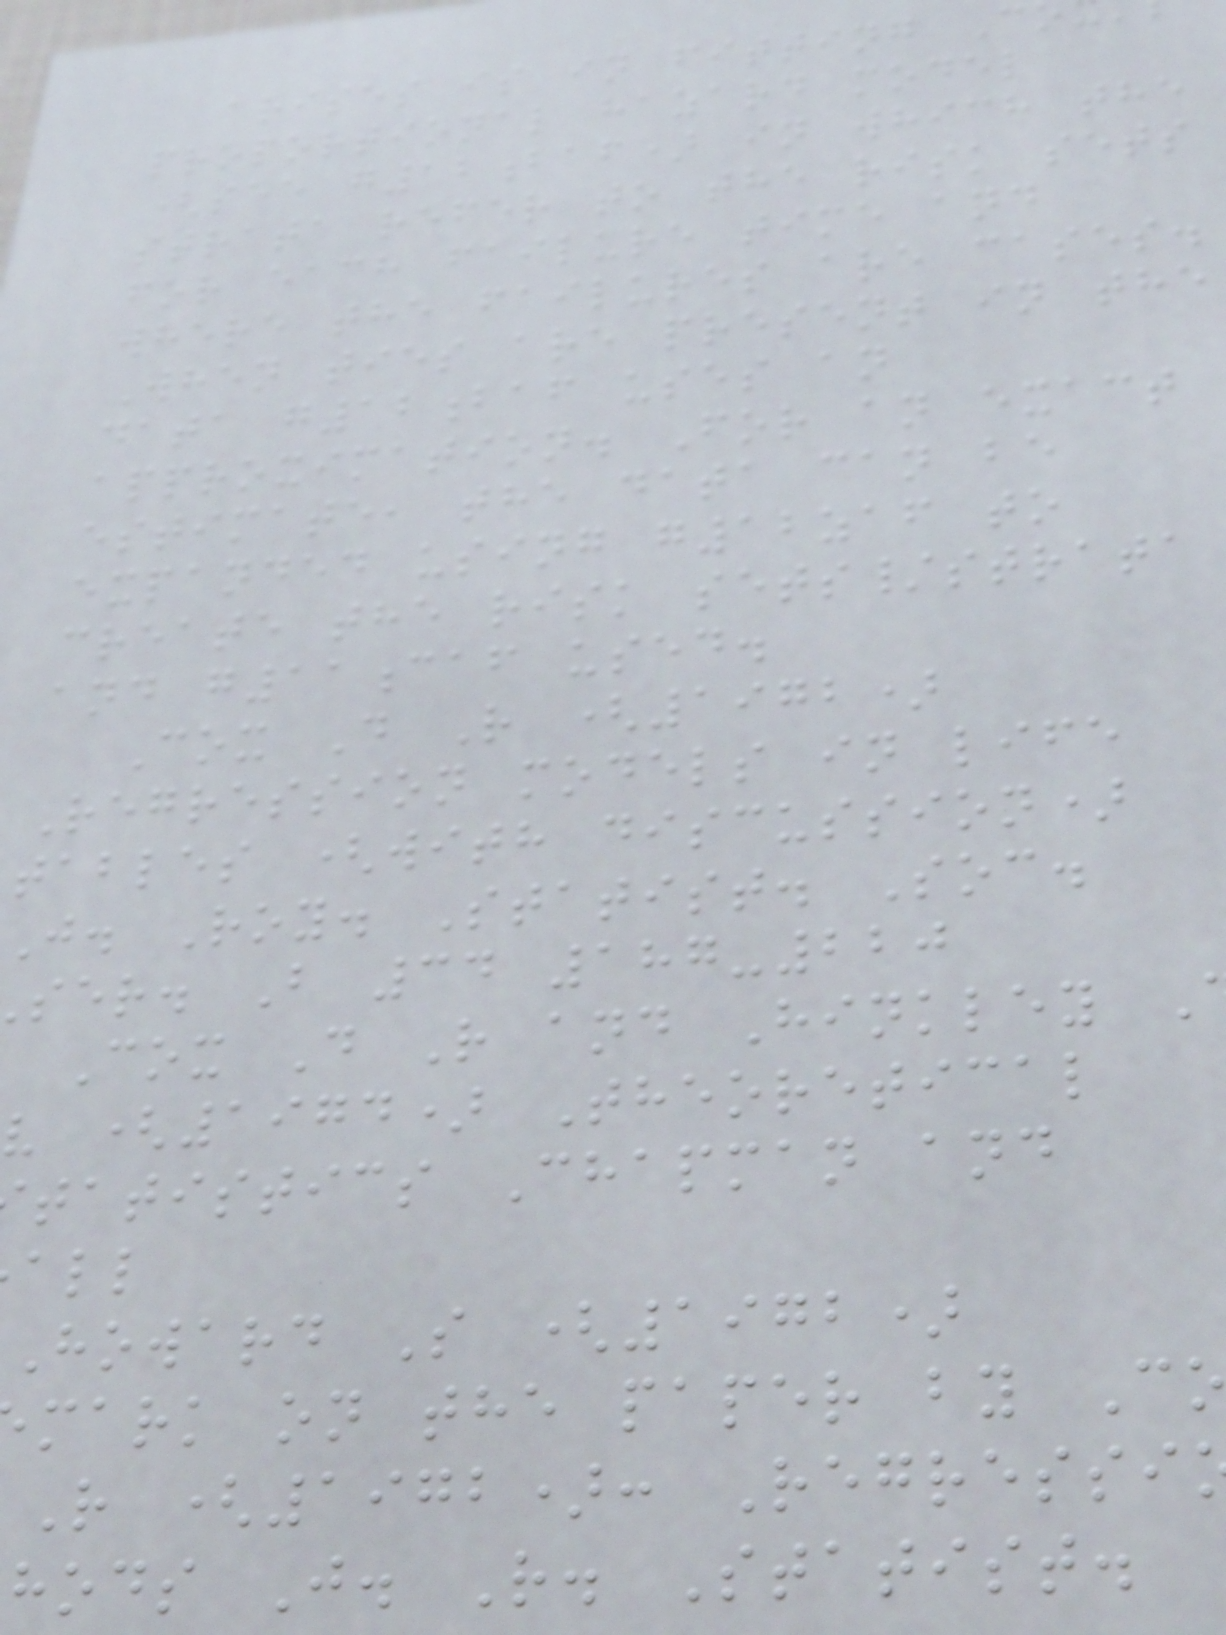arises is in fitting C
proportional hazard model
(see g12baf) in which the
strata refer to the risk sets
for each failure time and
where the failures are cases.
When ties are present in the
data g12baf uses an
approximation. For an exact
estimate, the data can be
expanded using g12zaf to
create the risk sets/strata
and g11caf used.
Cox D R (1972)
Regression models in life
tables (with discussion)
j. Roy. Statist. Soc.
ser. B 34 187-220
Cox D R and Hinkley
v (1974) Theoretical
tatistics Chapman and
Howard S (1972)
mark on the paper by C
R (1972): Regressi
hods J. R. Statist.
